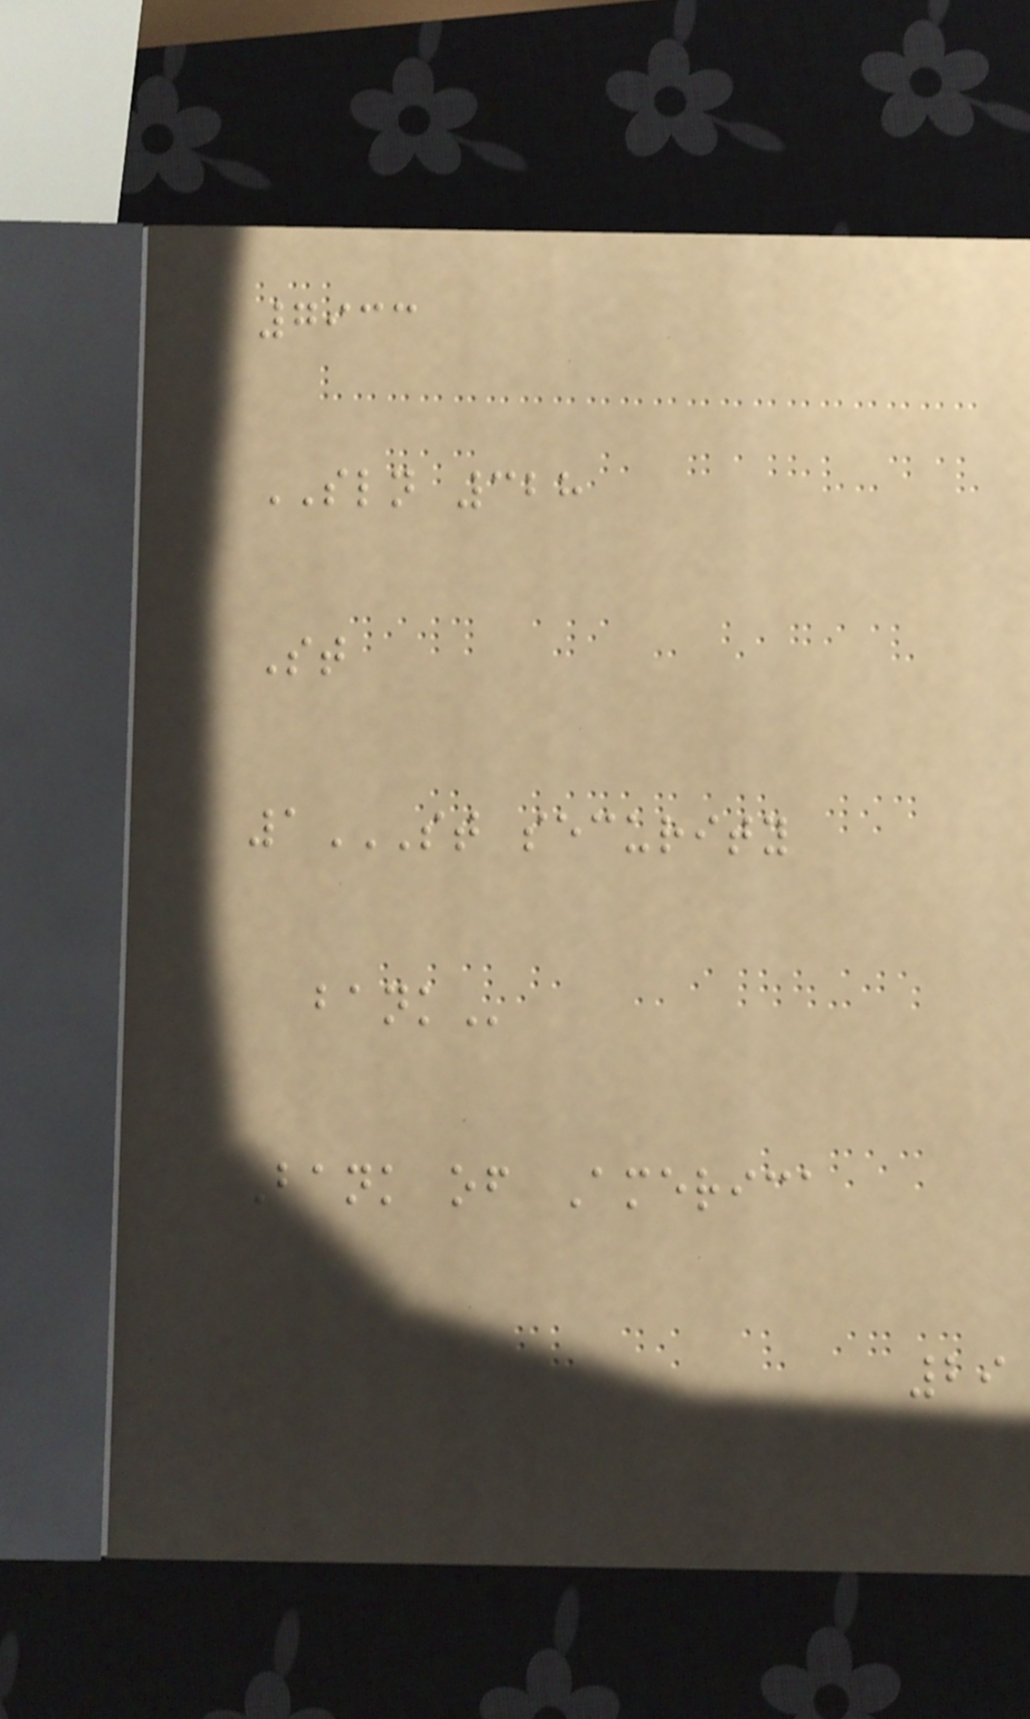7933
SLN 328
St
1ST SECURITY
BANK
Bank of America
29
